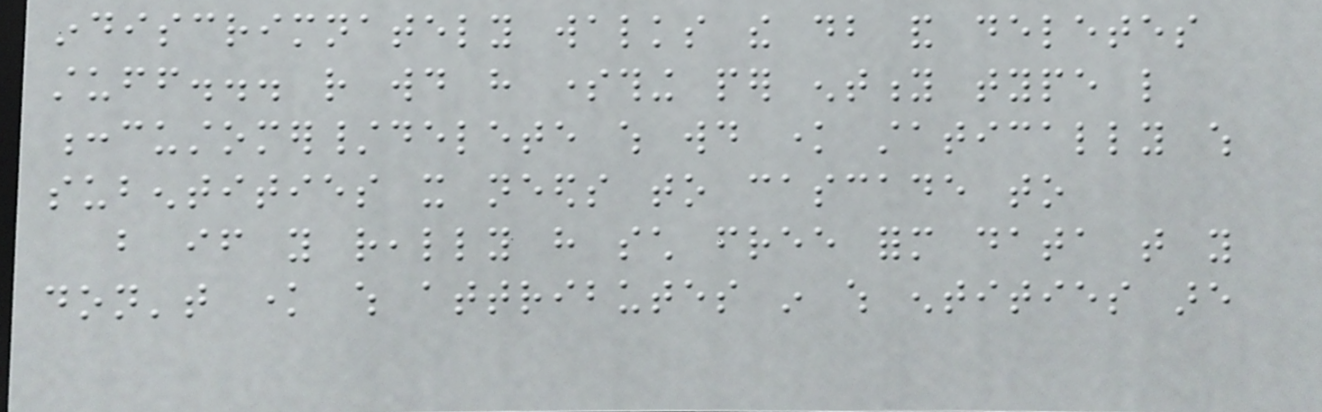indiscrimnately walks the db and deletes
stuff... rather would have something per entity type like
:customer/delete which would know statically which
subentities it needs to cascade to
but if you really have such free form data that you
don't know which attributes in which entities are
